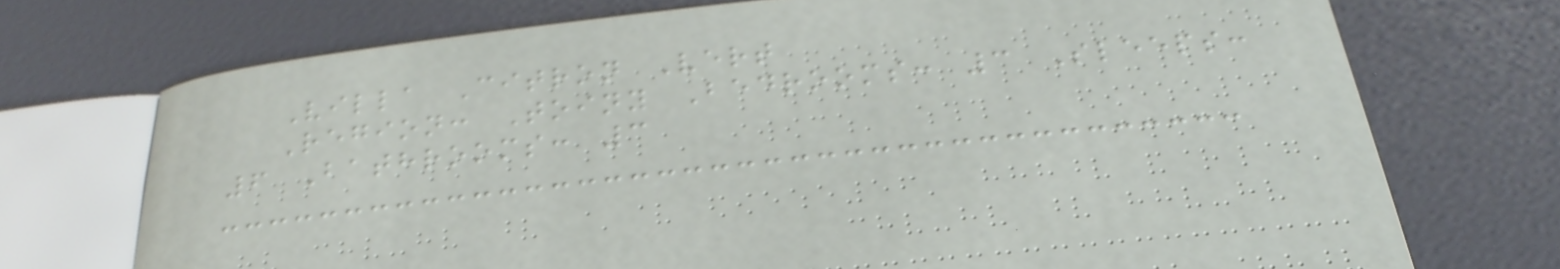Villa Citron Vert
Region: Toiny Bedrooms: 3 Sleeps:
6 Bathrooms: 3
